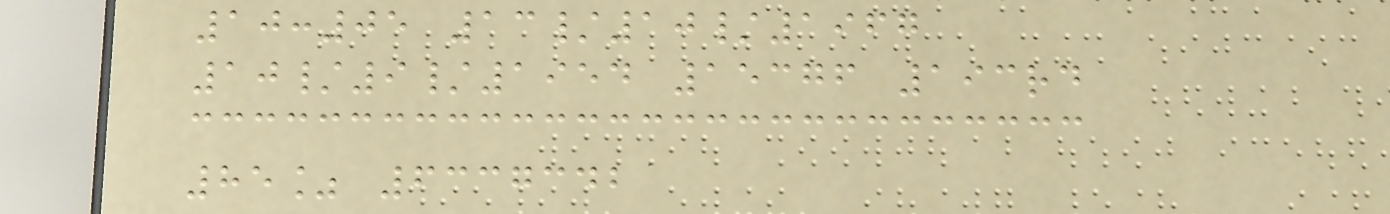10:05 13/10/1967
10/9/1954 15376 193rd
85% 6337342
